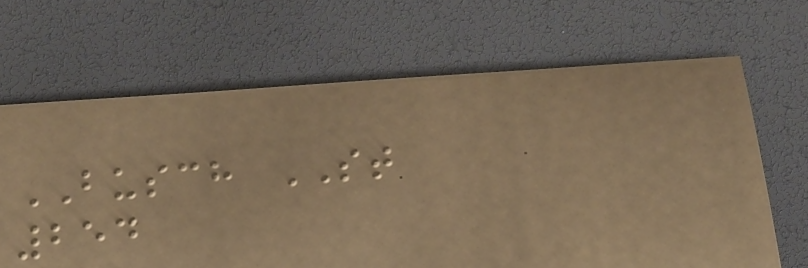BUSCH ST
254
